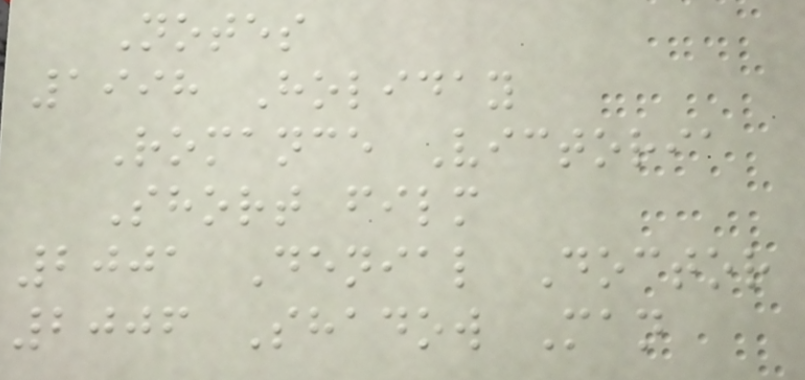Notes
1998 Holiday
Romance Victoria
Short film
2001 Denial Doctor
2006 Shadow Man
